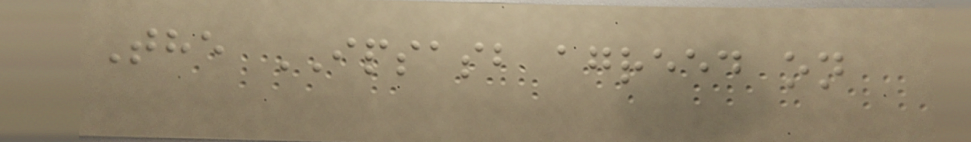The IPSASB agreed on
